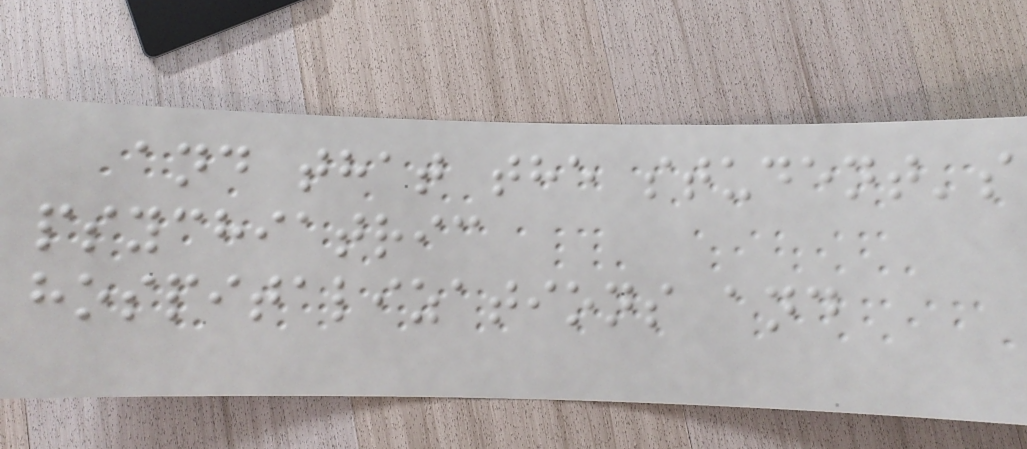and that the student's
psychiatric
hospitalizations and
